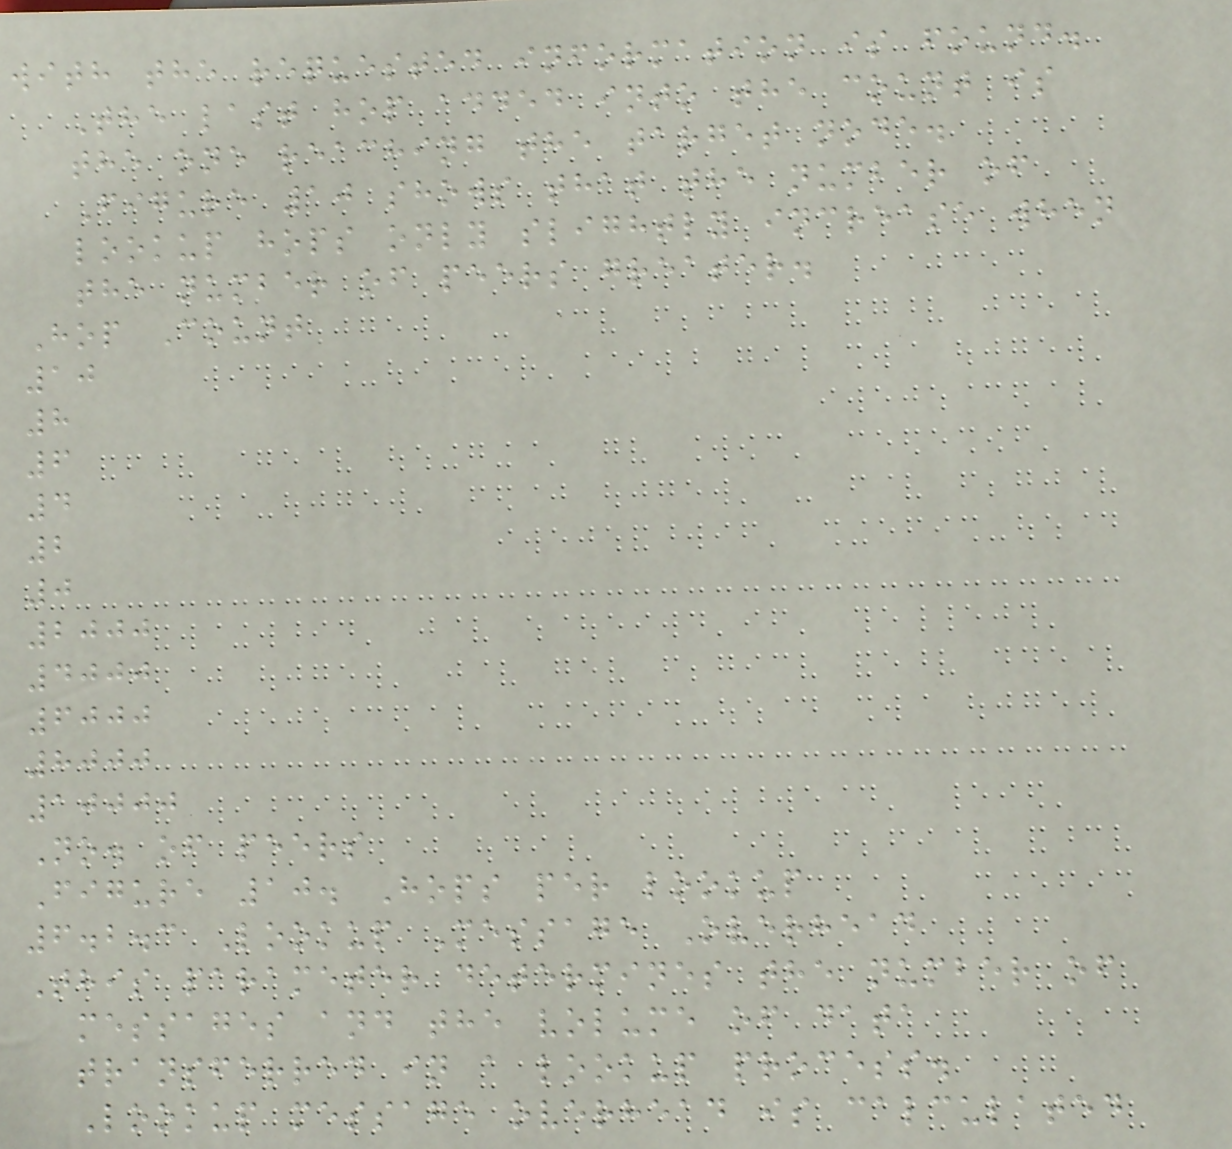with the requested information is found.
The last hop added into the count is
the one reaching the target node.
Figure 10 shows that the number of
lookup hops only slightly increase when
the number of peers greater.
Hop Count
10
8
6
4
2
0
2000
4000
6000
8000
10000
No. of peers
Figure 10. Hops per lookup
6.2.3 Lookup Message Overhead
This parameter determines the number of
messages and the volume of data
transferred in a lookup process.
Lookup message overhead is calculated
